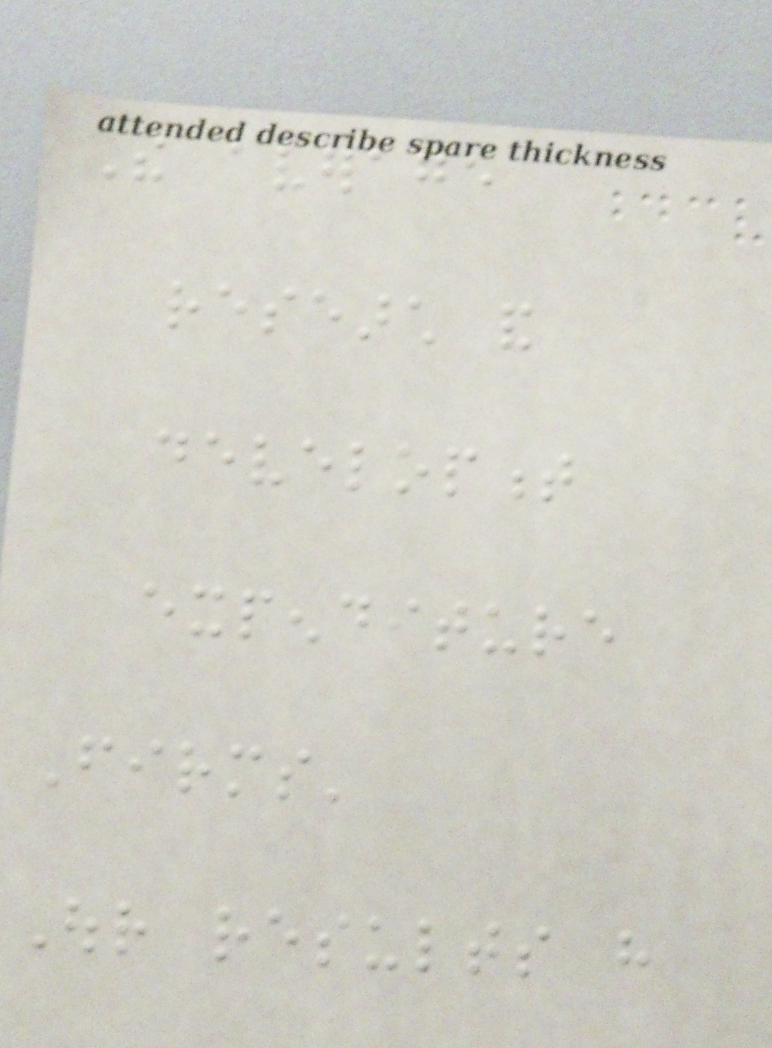The average
research and
development
expenditure
Firms'
Our results have
